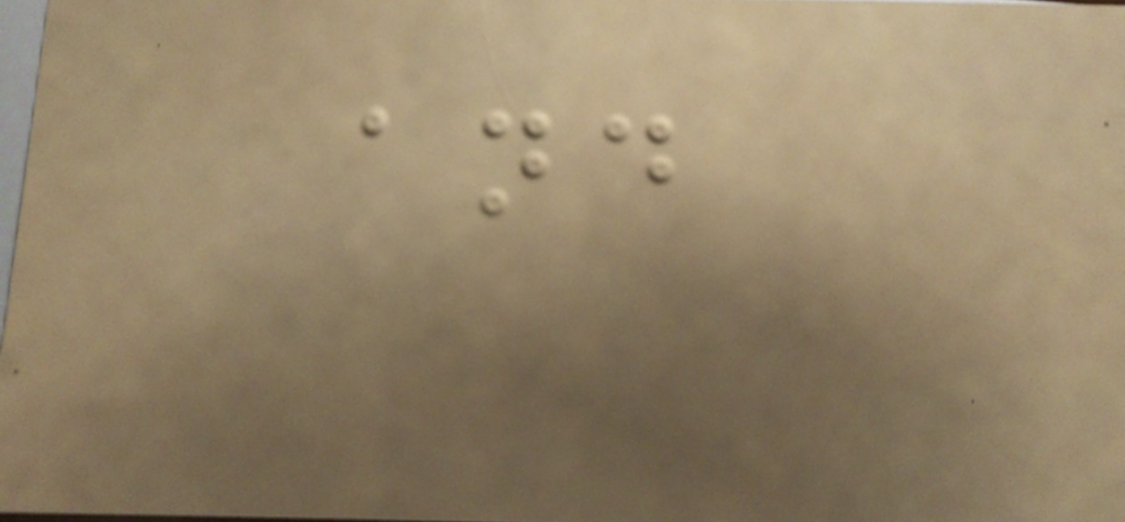and
